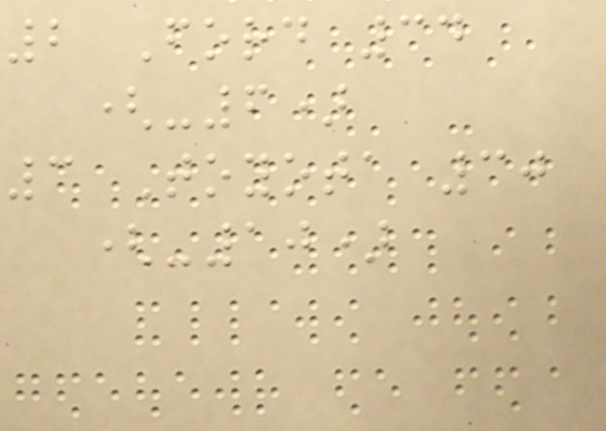2 Ford 34
(-6)
3 Toyota 30
(-10)
